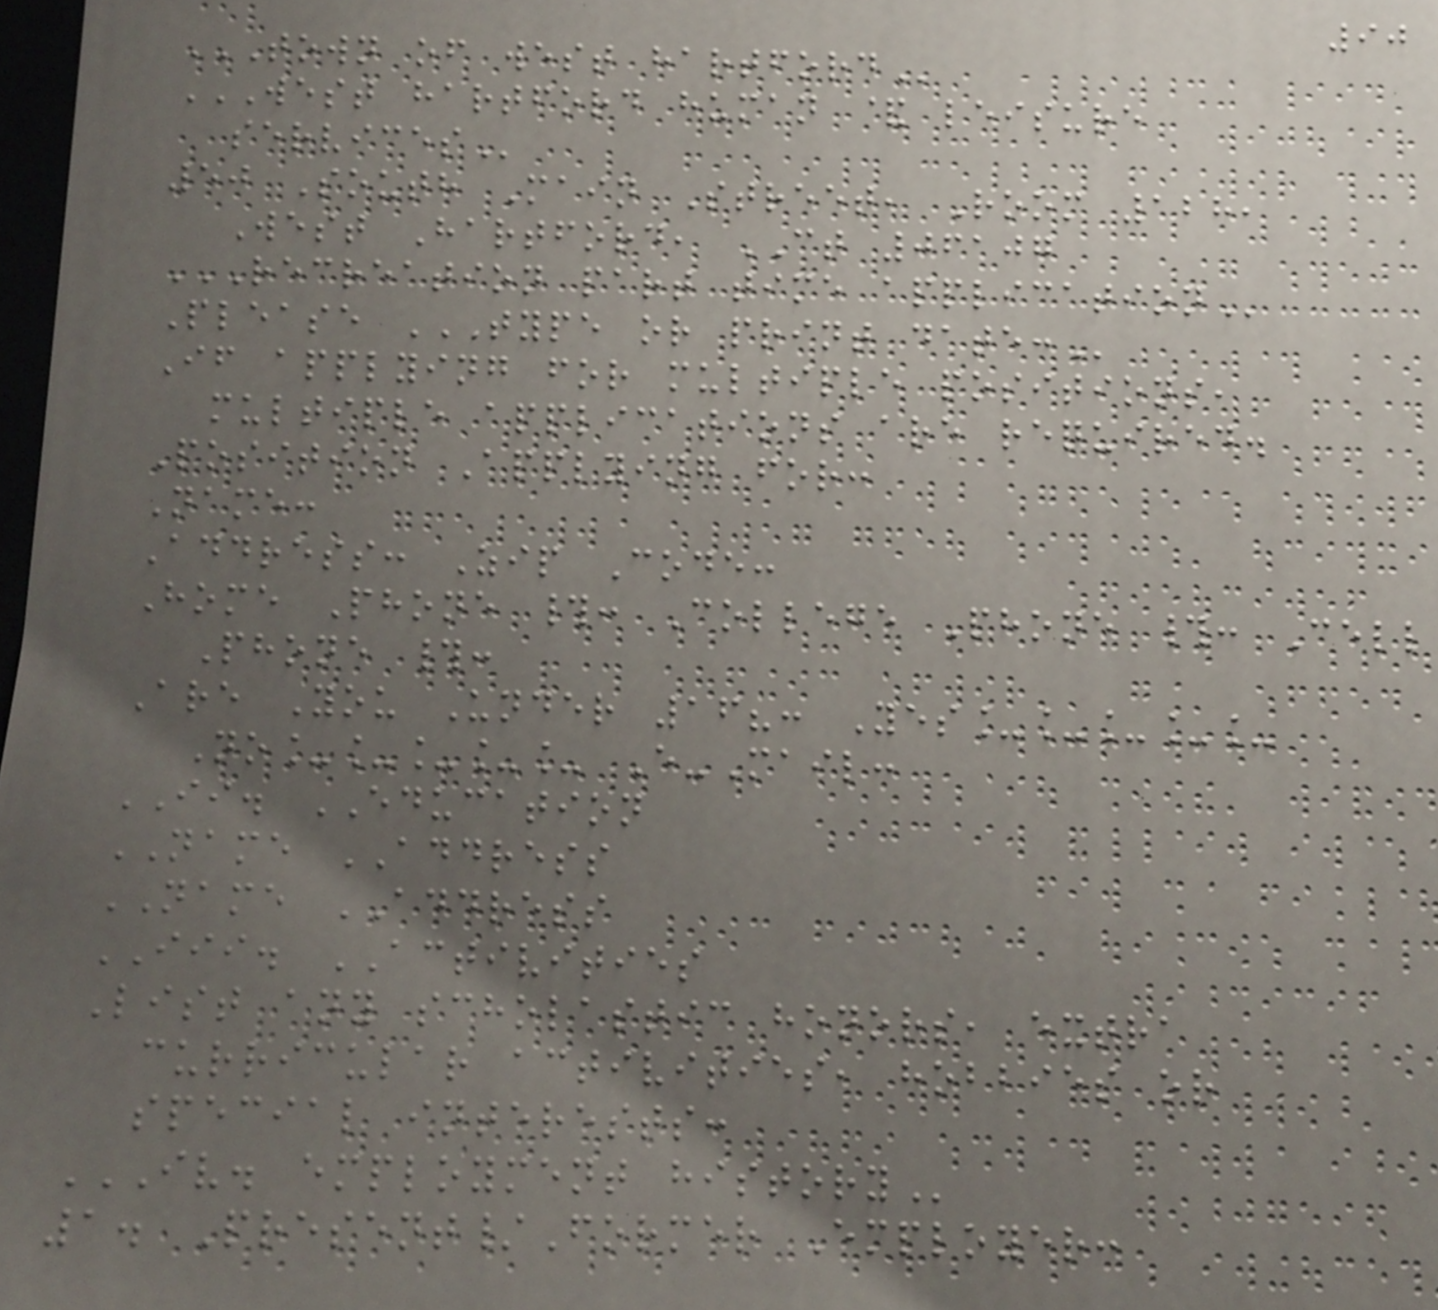90
TOWN OF WEST HARTFORD
WEST HARTFORD HUMAN & LEISURE
SERVICES
50 South Main Street, Room 128,
West Hartford, CT 06107
RECREATION PART TIME APPLICATION
Please TYPE OR PRINT DATE:
If applying for multiple positions,
multiple applications are required.
Position Applying for:
Name:
Address: Zip Code:
Home Phone #: College Phone #: Cell
Phone #:
Are You Under 16?: Yes_____
No_____ E-Mail:
II. EDUCATION
NAME ADDRESS
NAME ADDRESS
III. ACTIVITIES
List any scholastic honors, extra
curricular activities, hobbies or
special interests:
IV. EMPLOYMENT HISTORY
1. Present/Former Employer:
